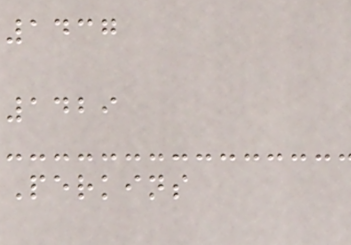1437
1429
Perkins
